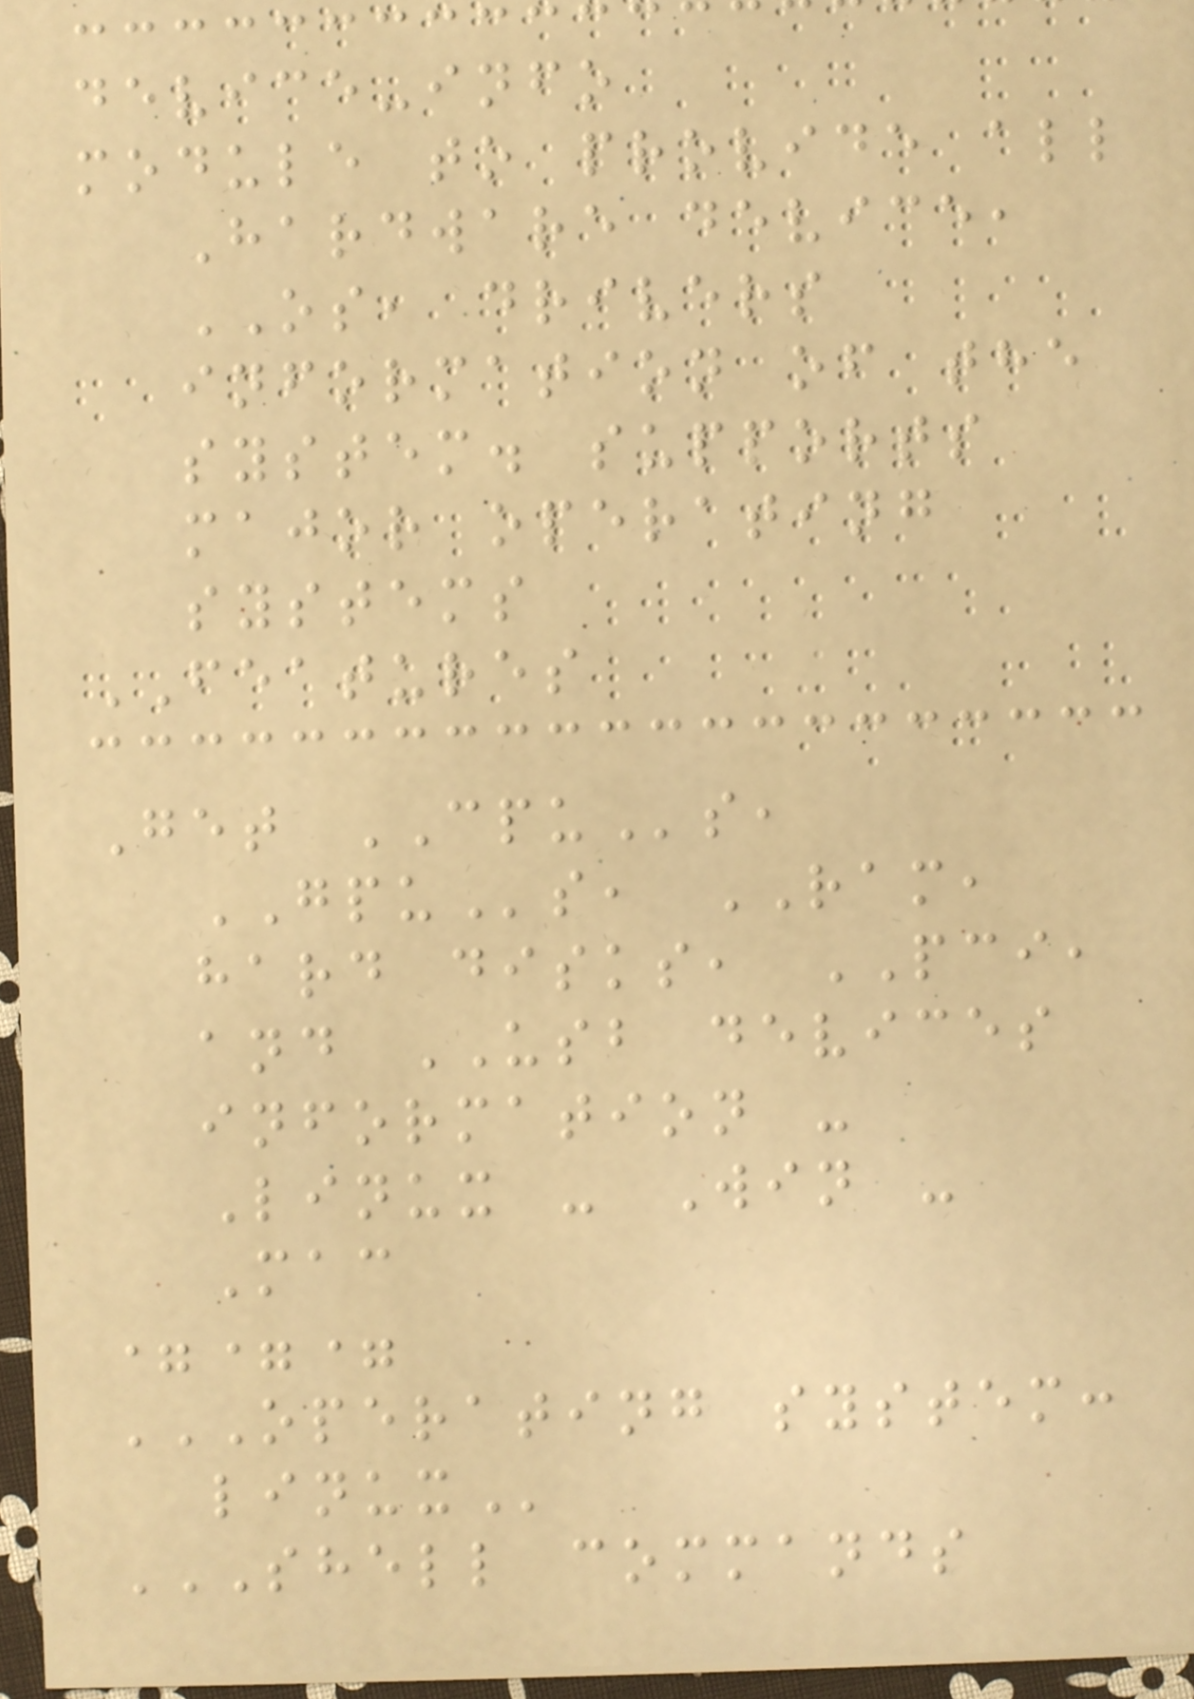device-info
module to provide all
Hardware device,
OS, drivers
information of the
system. supports
major operating
systems
FEATURES
Get CPUs,
GPUs, RAM,
hard disks, PCI,
and USB devices
information -
Linux - Win -
Mac
===
OPERATING SYSTEM:
LINUX
SHELL COMMANDS
